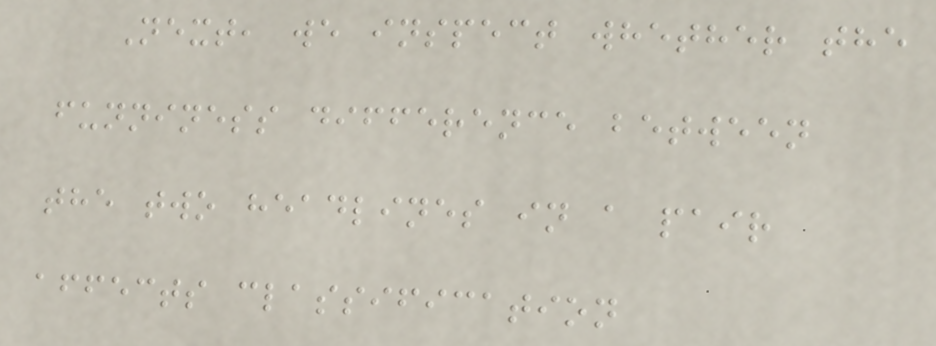Next, we inspect whether the
funniness difference between
the two headlines in a pair
affects classification
